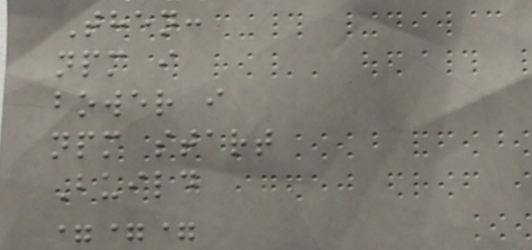Then:
npm i
bower i
npm start
Build
===
